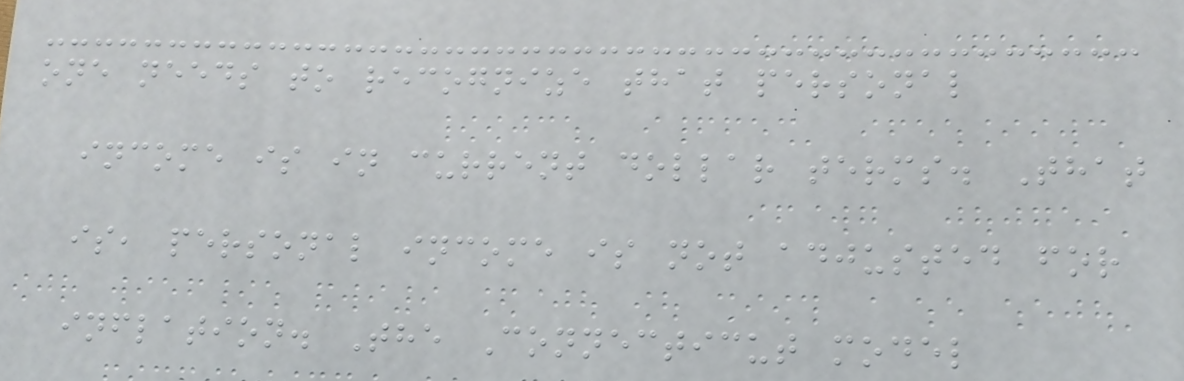one needs to recognize that personal
income is in current dollar terms. That
is, personal income is not adjusted for
inflation. The Connecticut model
